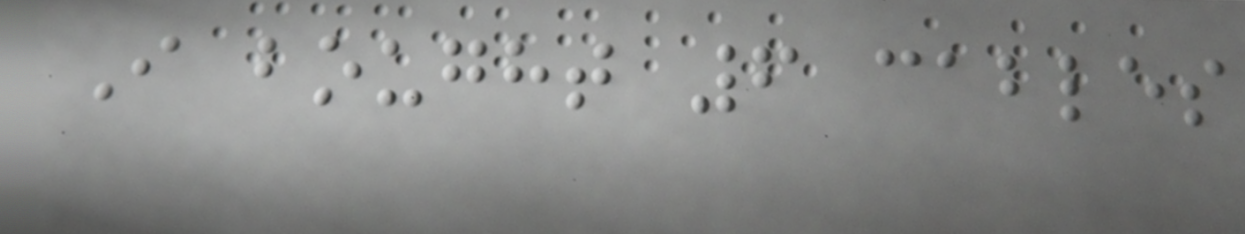I bought 6 cables
